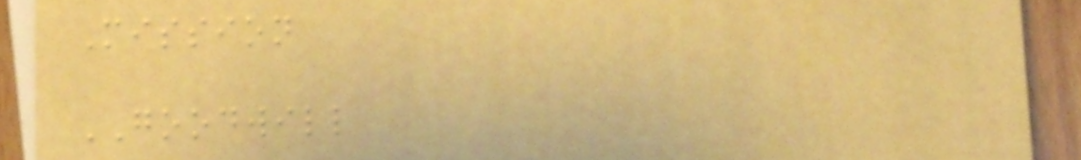Mission
GOODWILL
